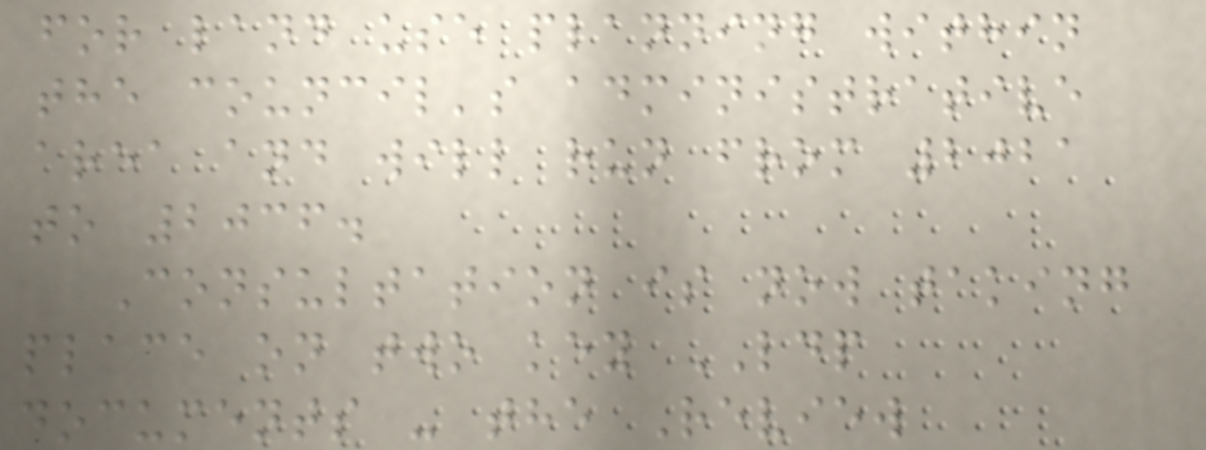for land use planning within
the council's administrative
area and will run from 2021
to 2036.
Consultation is now taking
place on two key LDP
documents - the Review
